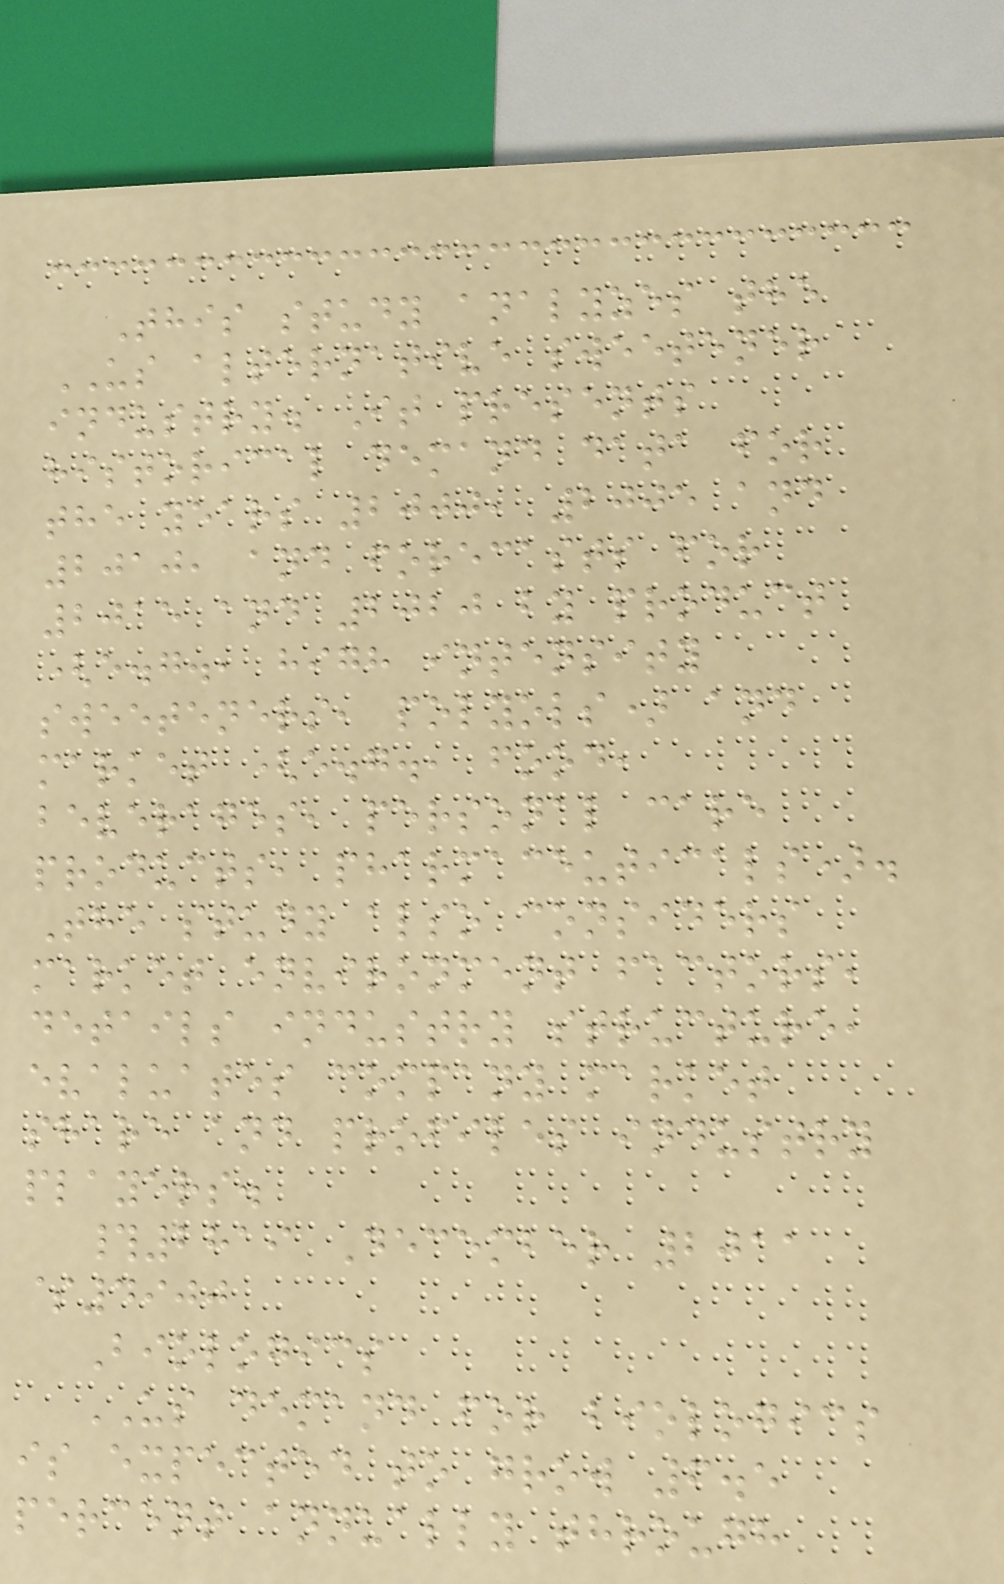This study analyzes the
US alternative sweetener
industry. It presents
historical demand data for
the years 2000, 2005 and
2010, and forecasts for
2015 and 2020 by product
(e.g., high intensity
sweeteners, polyols) and
market (e.g., food,
beverages, personal care
products, pharmaceuticals).
The study also considers
market environment factors,
details industry structure,
evaluates company market
share and profiles industry
players.
#2819 December 2011
$4900
Biologics
US demand for biologics
is expected to grow 6.5
percent annually through
